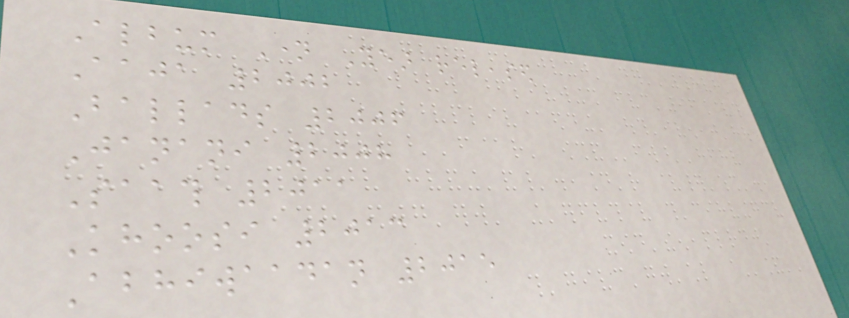Album Name Year released
Aaja 2002
Ballads 2006
Janani 2008
Saath 2011
Khoosi 2013
Abhiwaadan 2015
